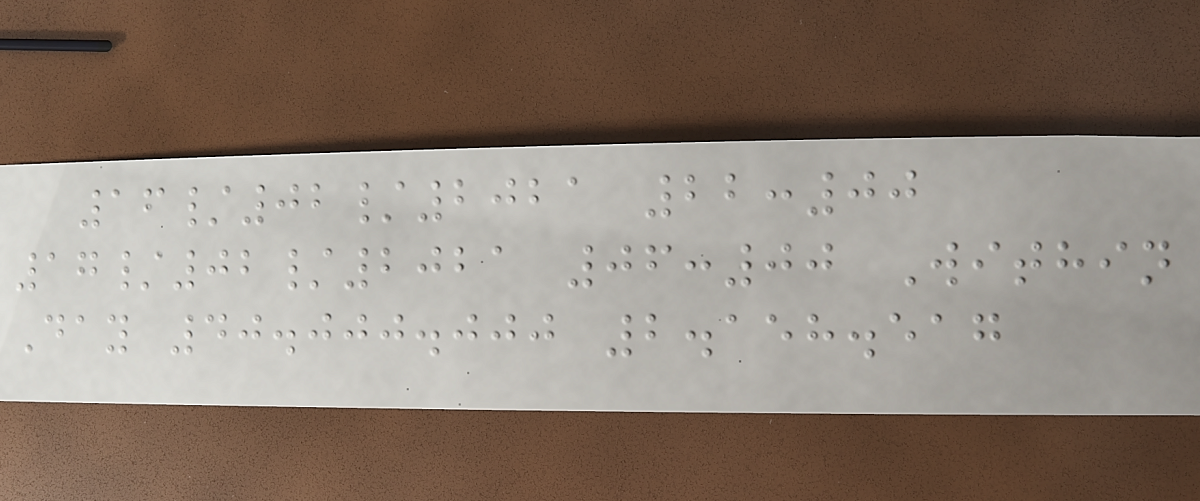16/02/2021 22:00
17/02/2021 06:00 Within
Day 40.000.000 2.158.517
